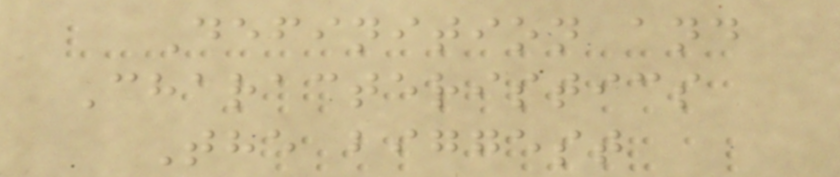Definition and
Characteristics
The biggest
